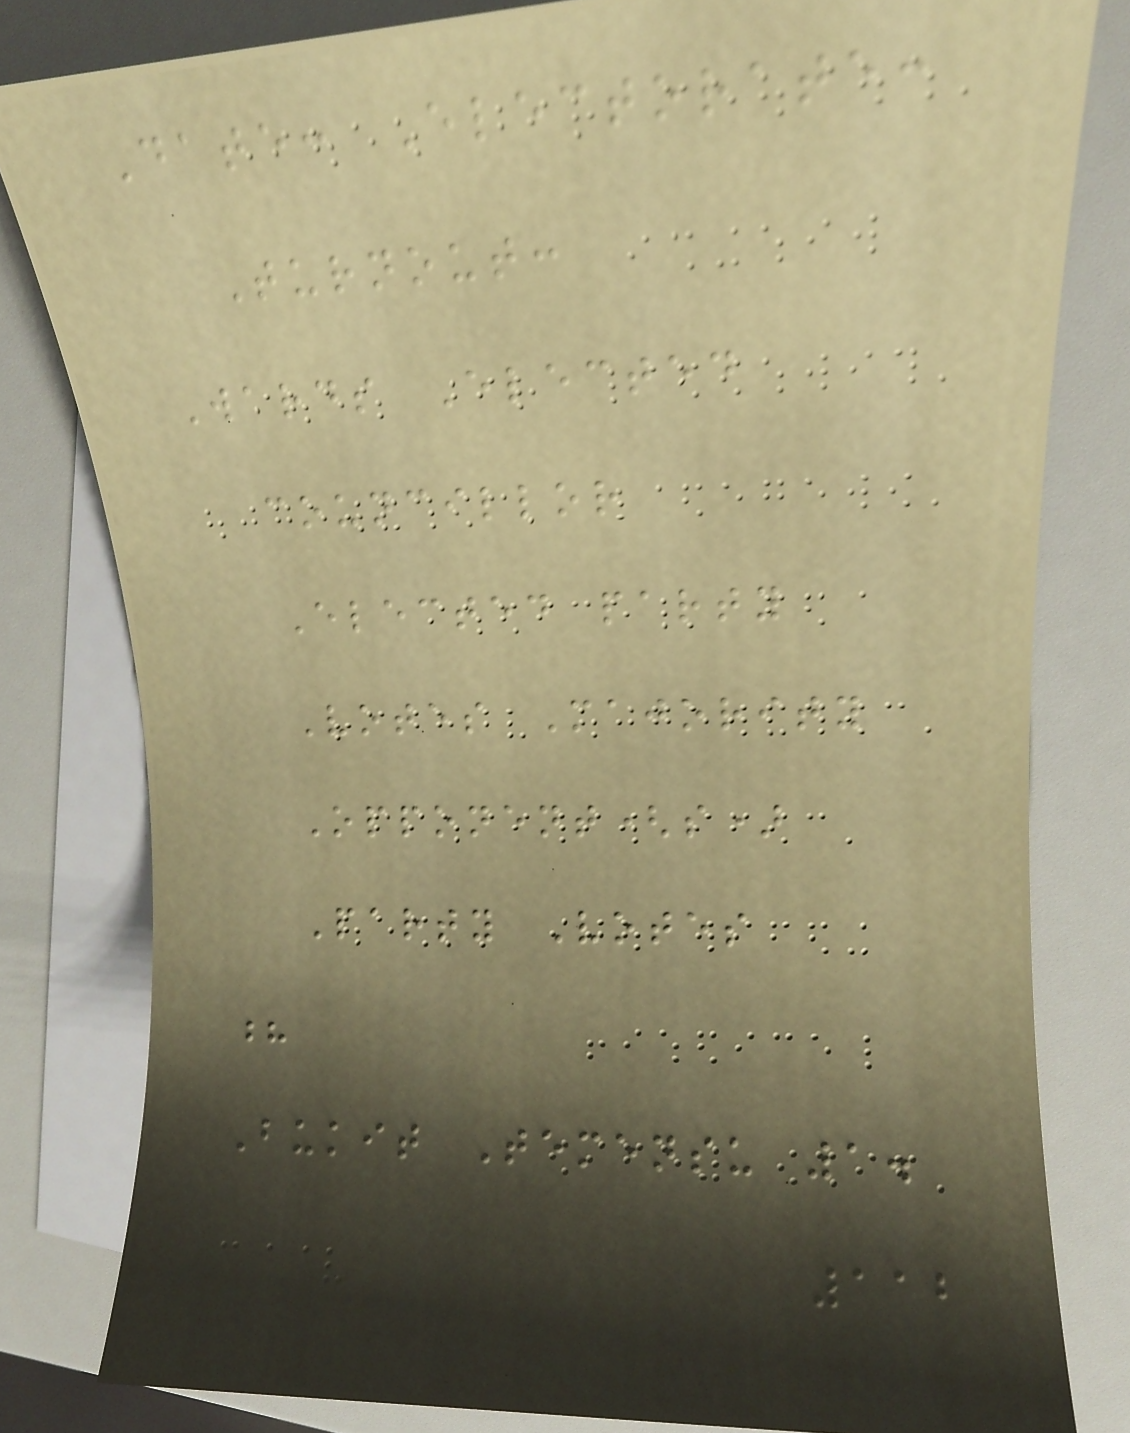Date: Electorate:
Turnout:
Wards Elected
councillor
Elected party
Votes Majority
Opponent(s)
Party Votes
?
Bukit Temensu 1.
112
